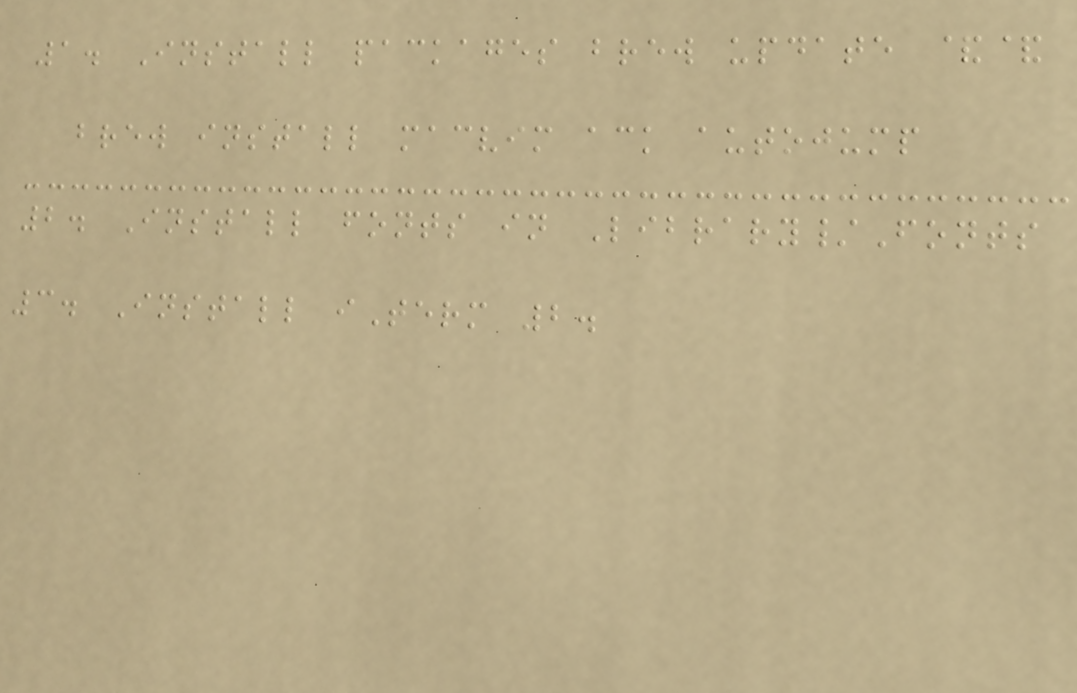1. Install packages brew update &&
brew install macvim ack autojump
2. Install fonts in Library/Fonts
3. Install iTerm 2.
